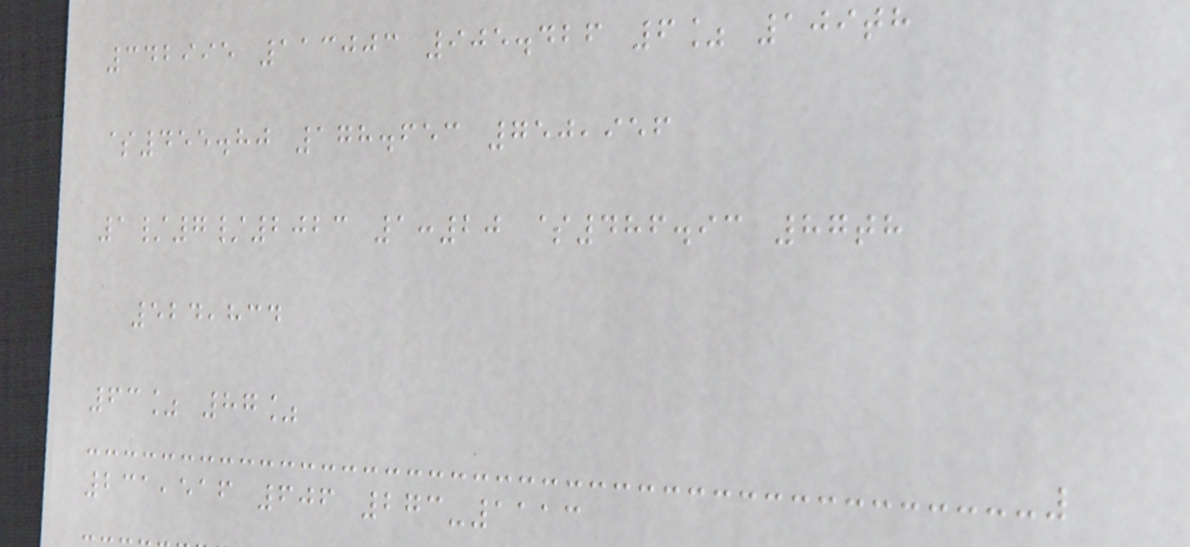342995 113003 905.426 6% 109th
$455.80 178.653 750,956
1/7/2023 1:20 $486.93 87th
524,834
63% 87%
231,516 606 273-1113
